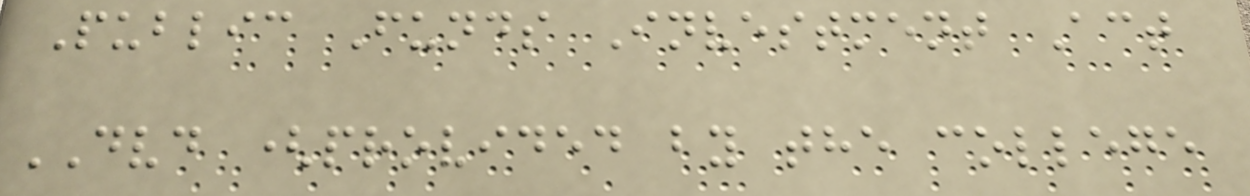Public Funds Investment Act
DVD (provided by the college
